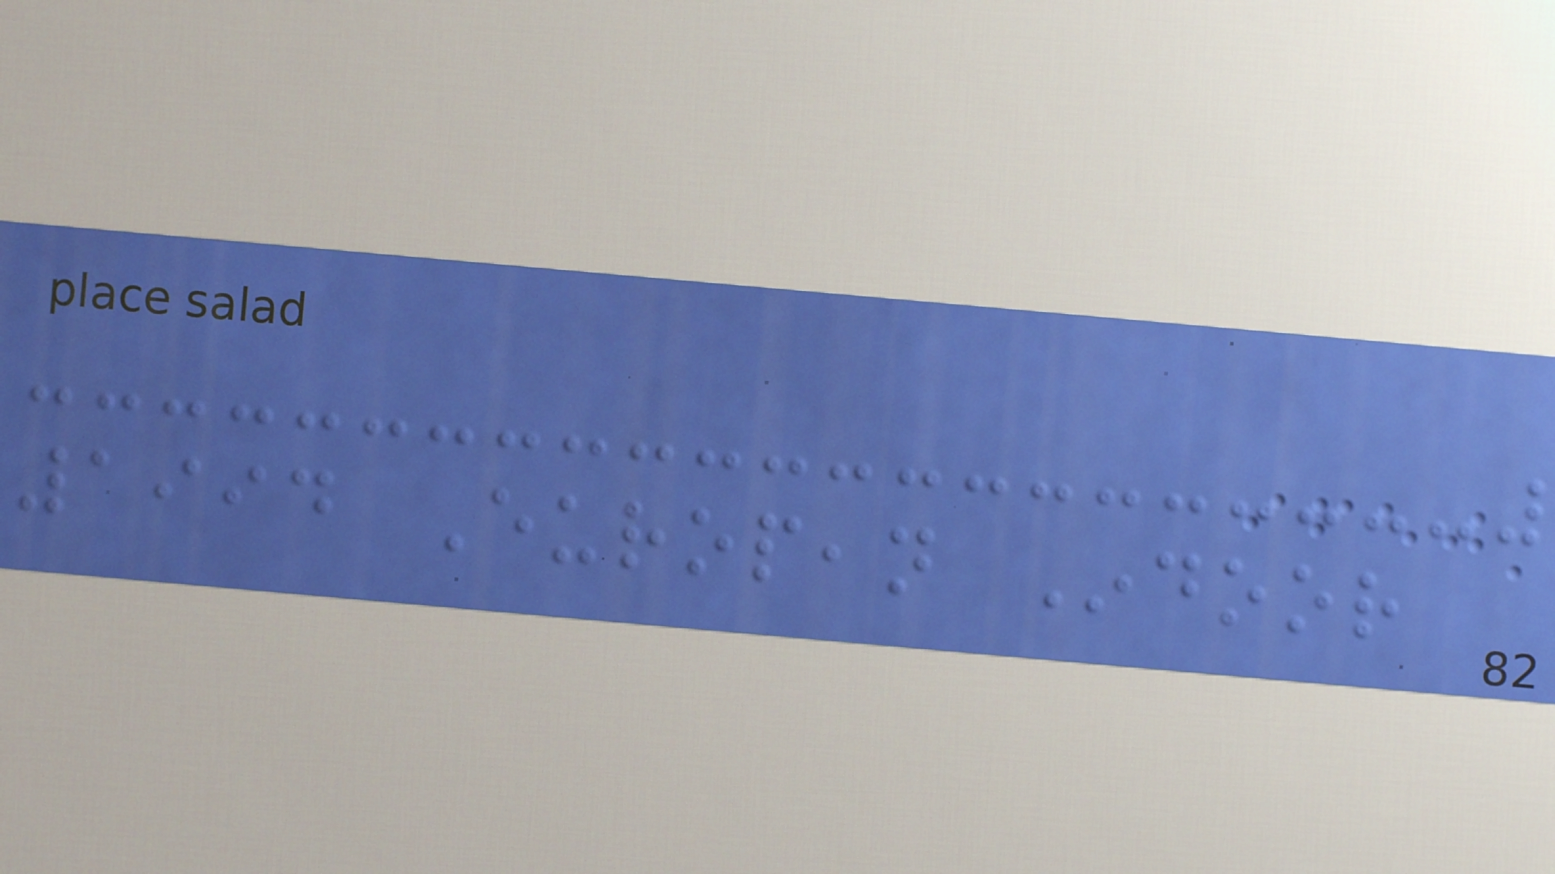1994 European Indoor
